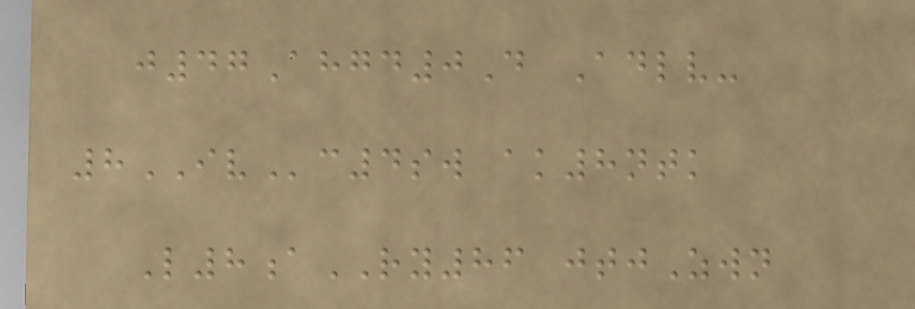j47Ahgd0D Adlv-
8IVc4sw ak8ntk
L8aRY86 jtjZwn
